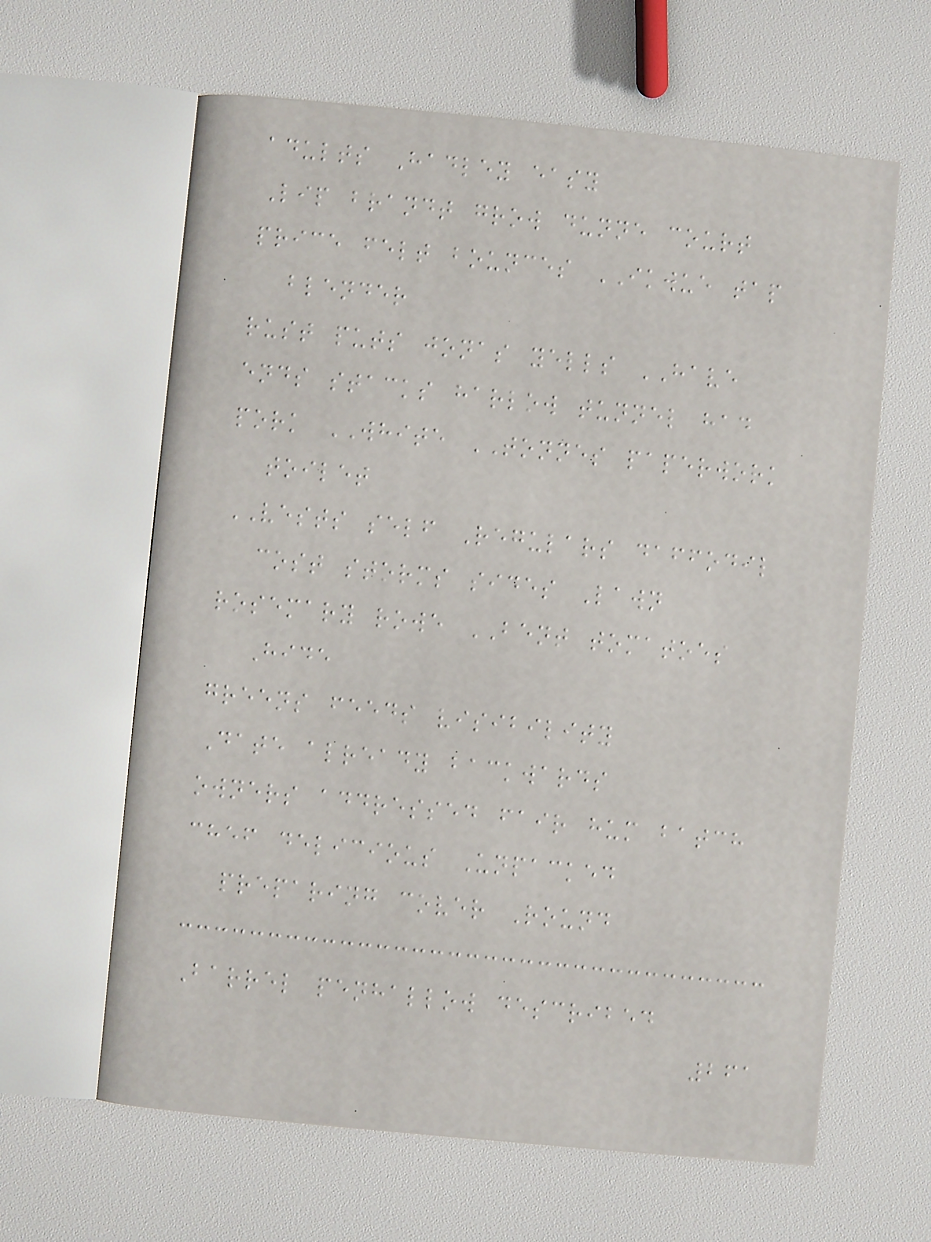adults Hadley easy
Lip brandt grow dunne court
price felt bounces IKWUE tap
blender
rust puts jonas yells HAVE
ends stacks harlow tunnel had
pork WHITE TONNES paperwork
toilet
VESTS self Regulars daffodil
cost storms sides Lawn
rosemary rowe BENT tomatoes
Hide
greens feeds visibility
Date already backwards
owners addressed fair hum batch
chef delicious Unpacked
preparing cover Round
Barrel penhallow described
261
